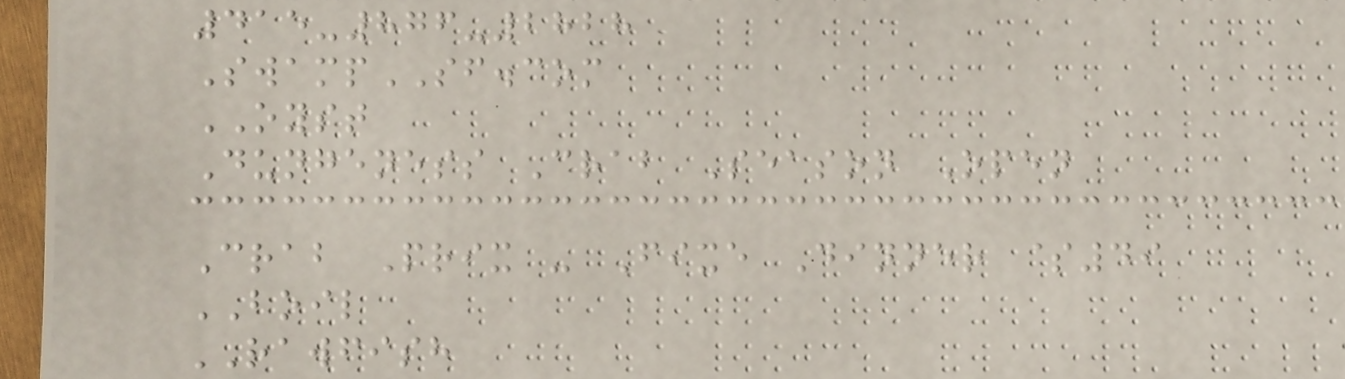415-876-2828
SwampSF.com
OYST
Dungeness Crab Season Open
Crab Prix - Fixe Dinner $49
BOIL
RAWFISH
